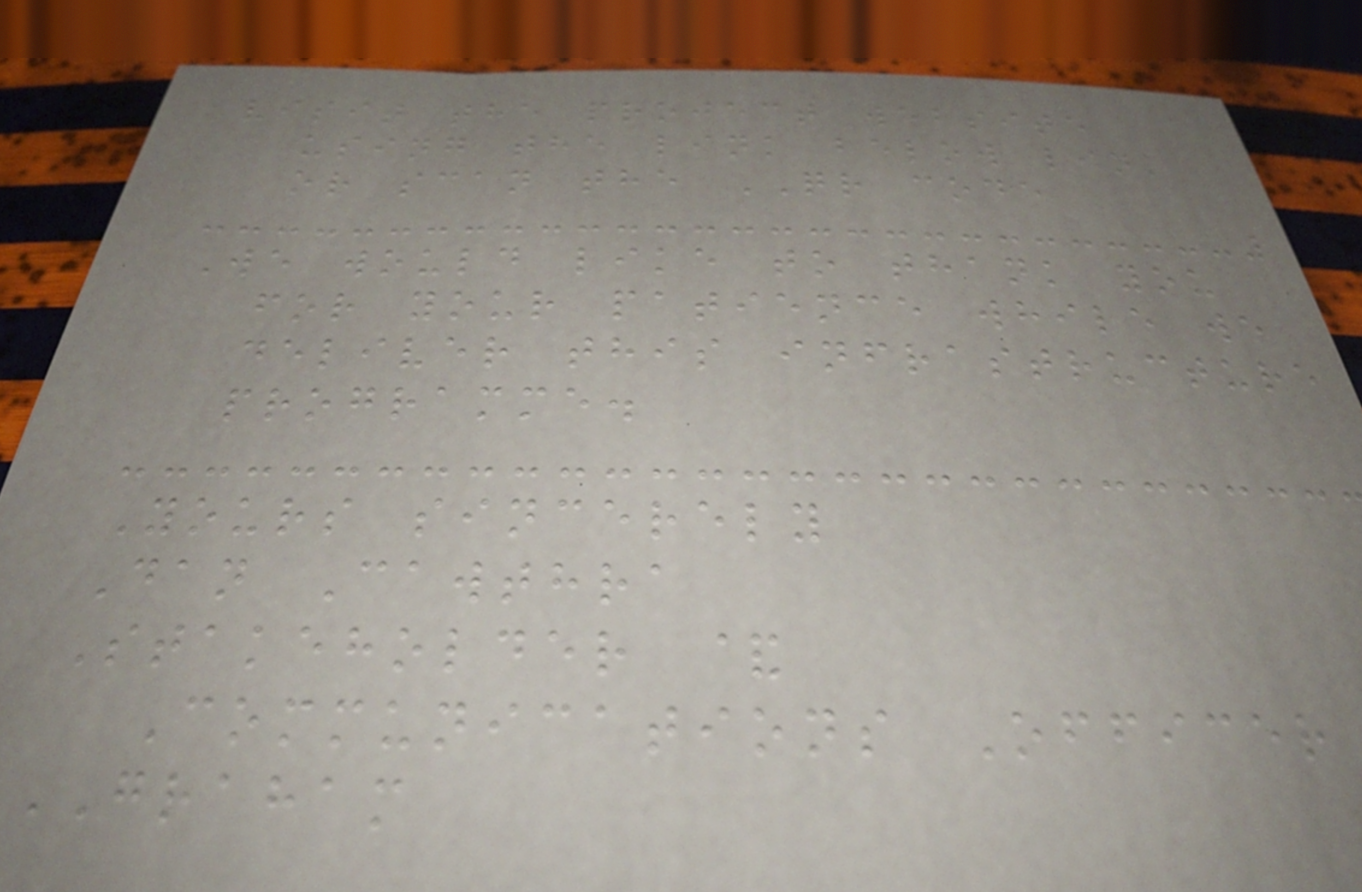visit the project website
using the link below link
or scan the QR code
We would like to thank you
for your patience while we
deliver this infrastructure
programme.
Yours sincerely
Dan Cawthra
Stakeholder &
Communications Officer
GRAHAM
